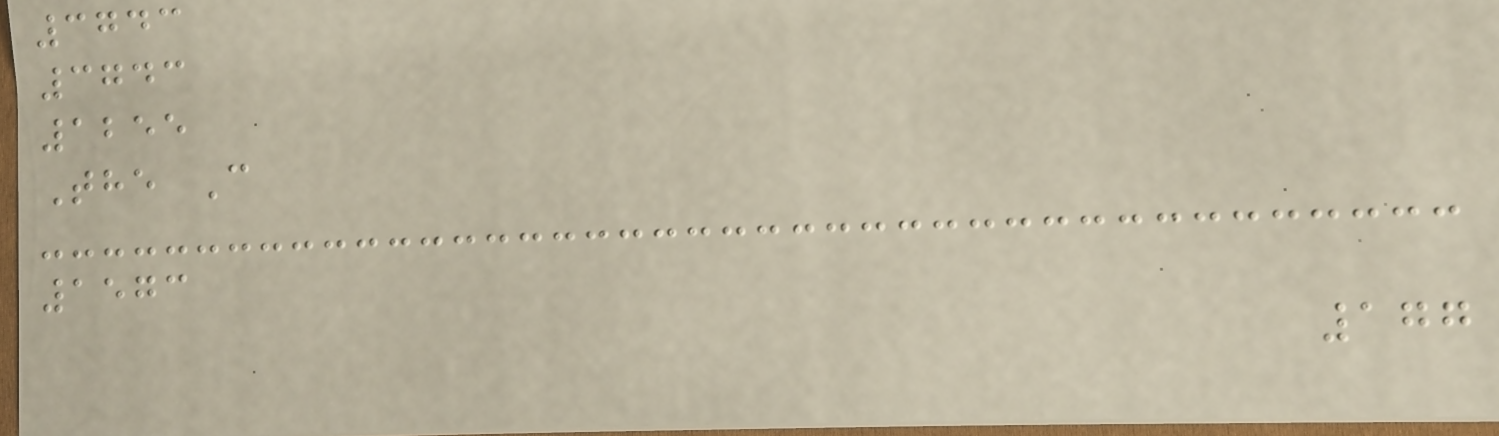3743
3743
1255
The C
1573
177
